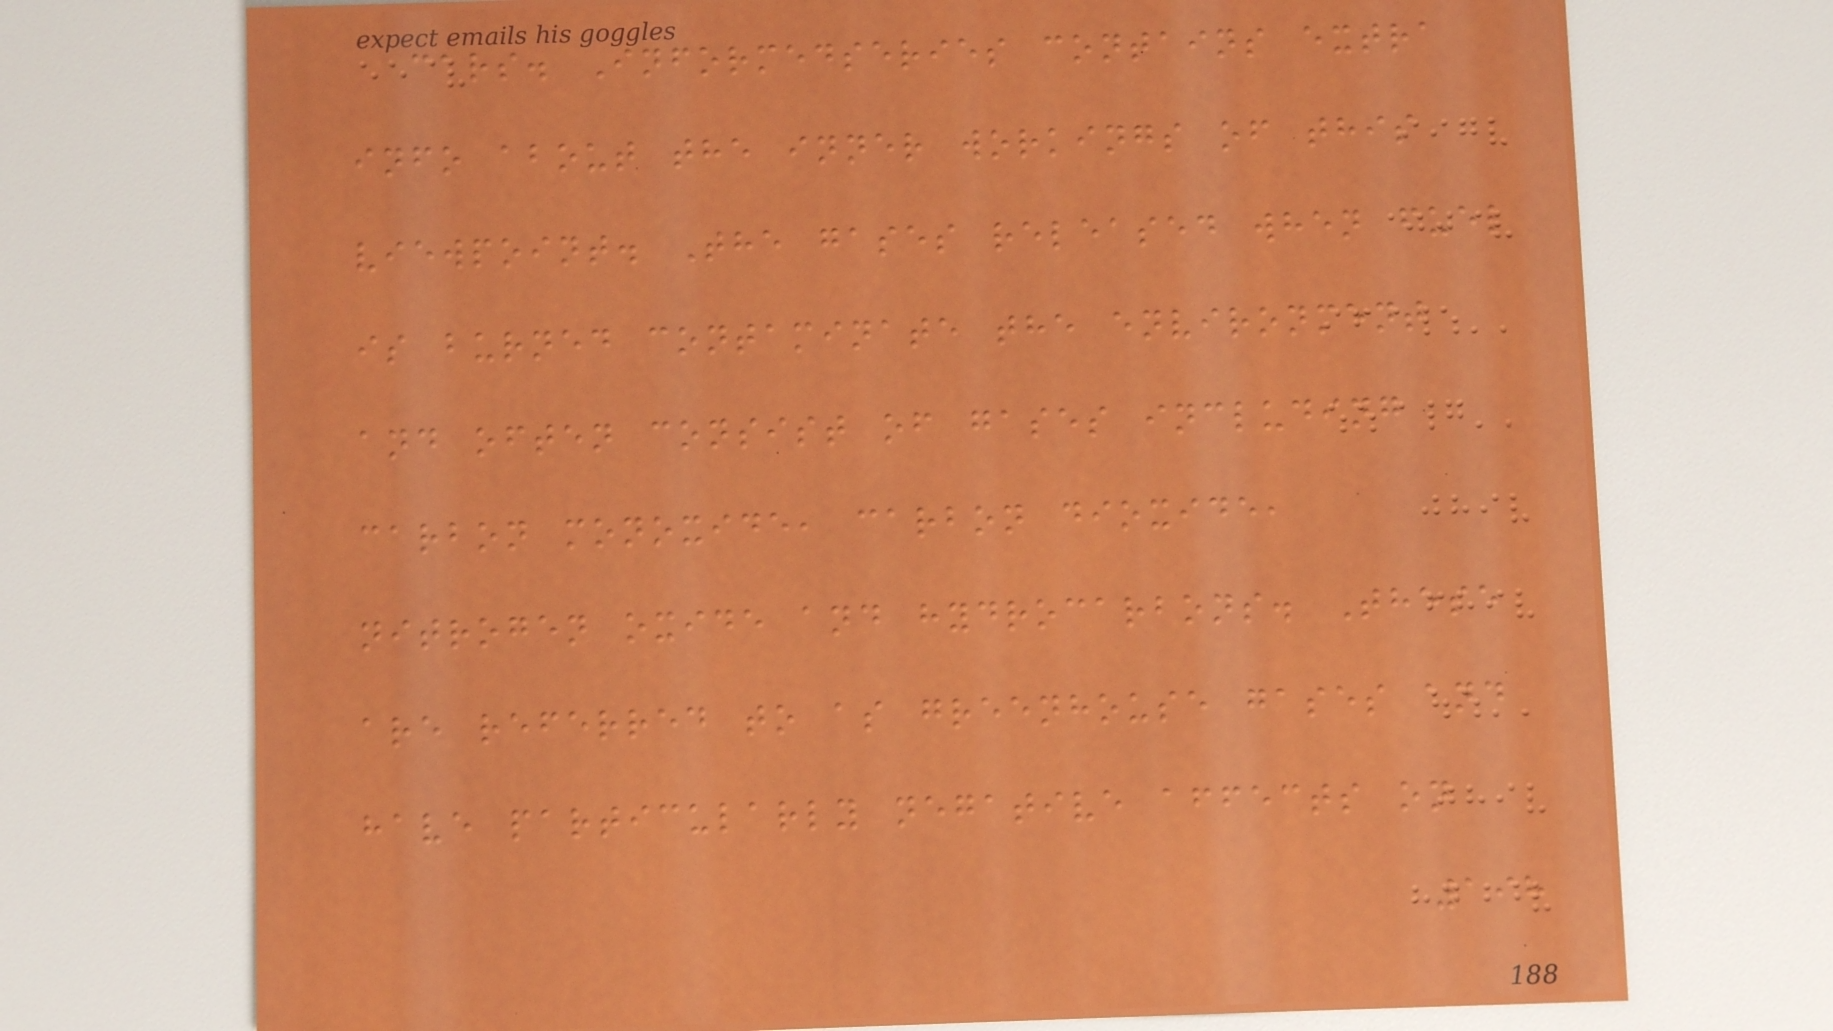cars. Informedseries contains extra
info about the inner workings of this
viewpoint. The gases released when fuel
is burned contaminate the environment
and often consist of gases including
carbon monoxide, carbon dioxide,
nitrogen oxide and hydrocarbons. These
are referred to as greenhouse gases and
have particularly negative affects on
198
